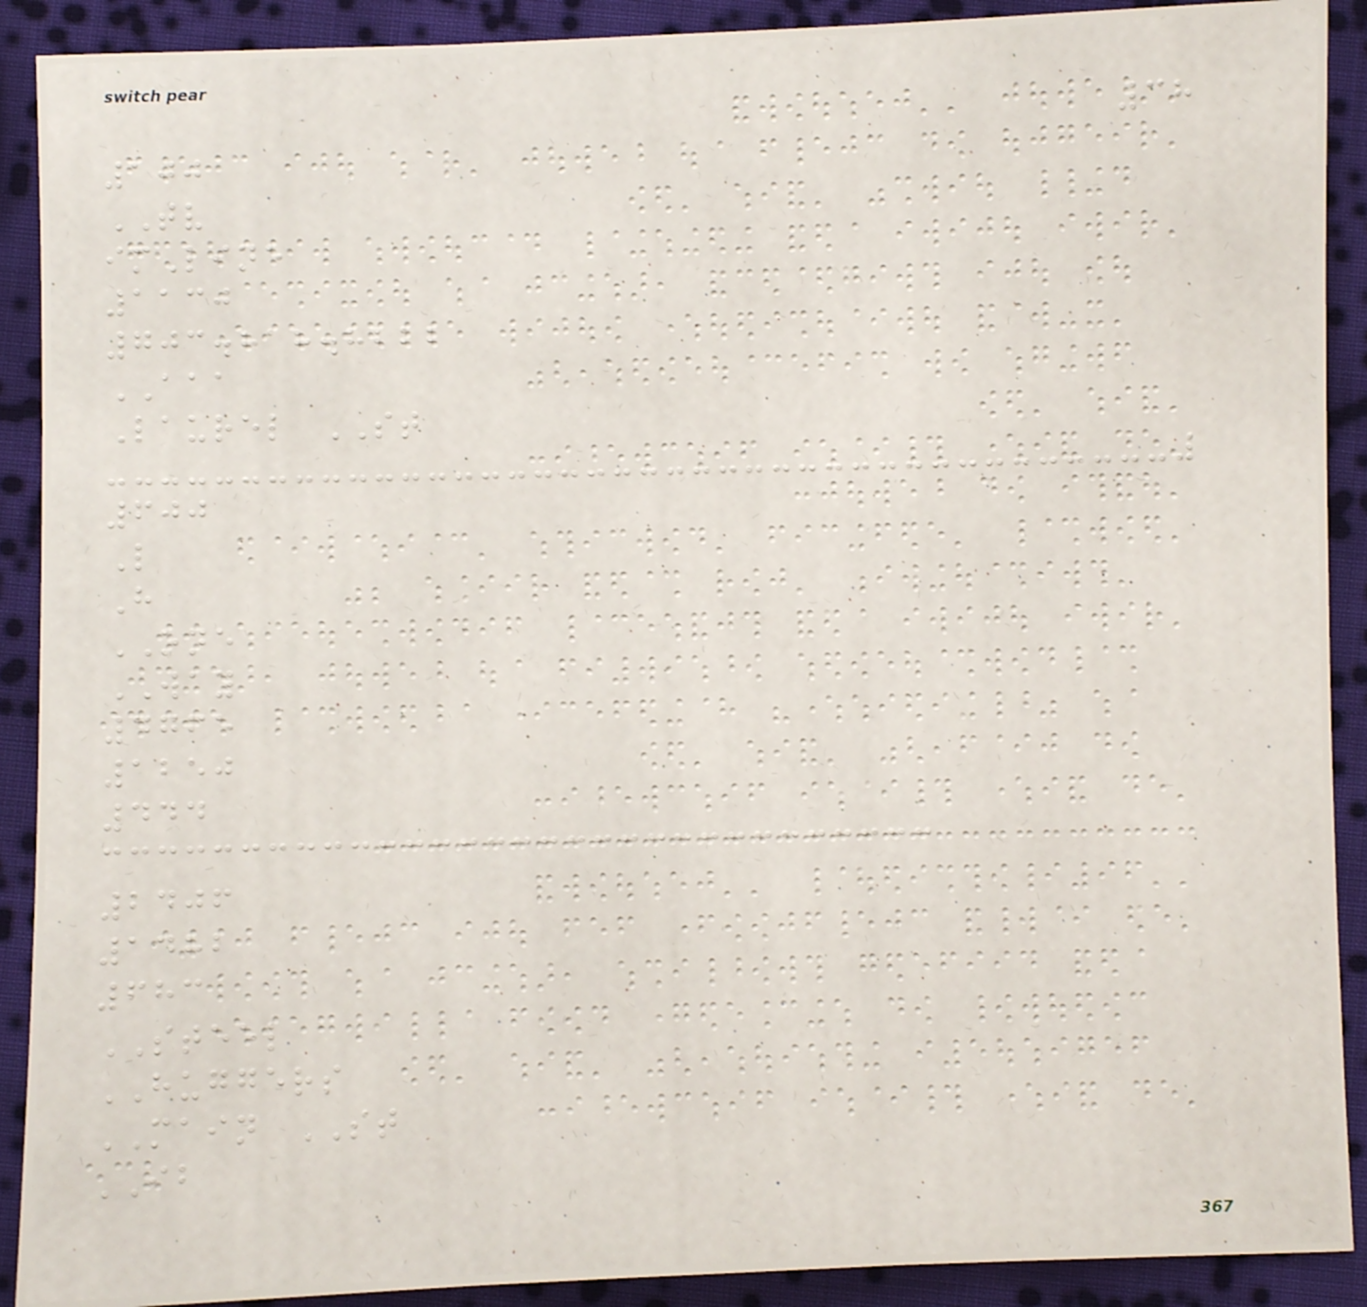38
100
TV
imLine
1130
703.818.8222
AAA
Laurel ST
600
L
H
ONE
WAY
4765
1250
444
2406
1482
683
STEEL
HUGGERS
MAIN ST
IB
